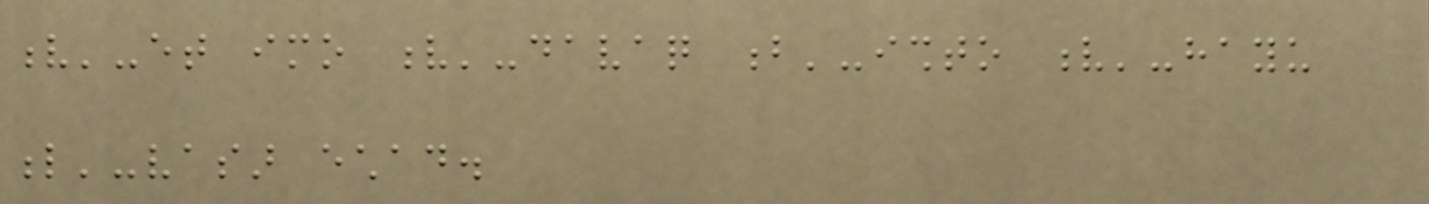v'-et imo v'-davaq b'-ishto v'-hayu
l'-vasar echad.
